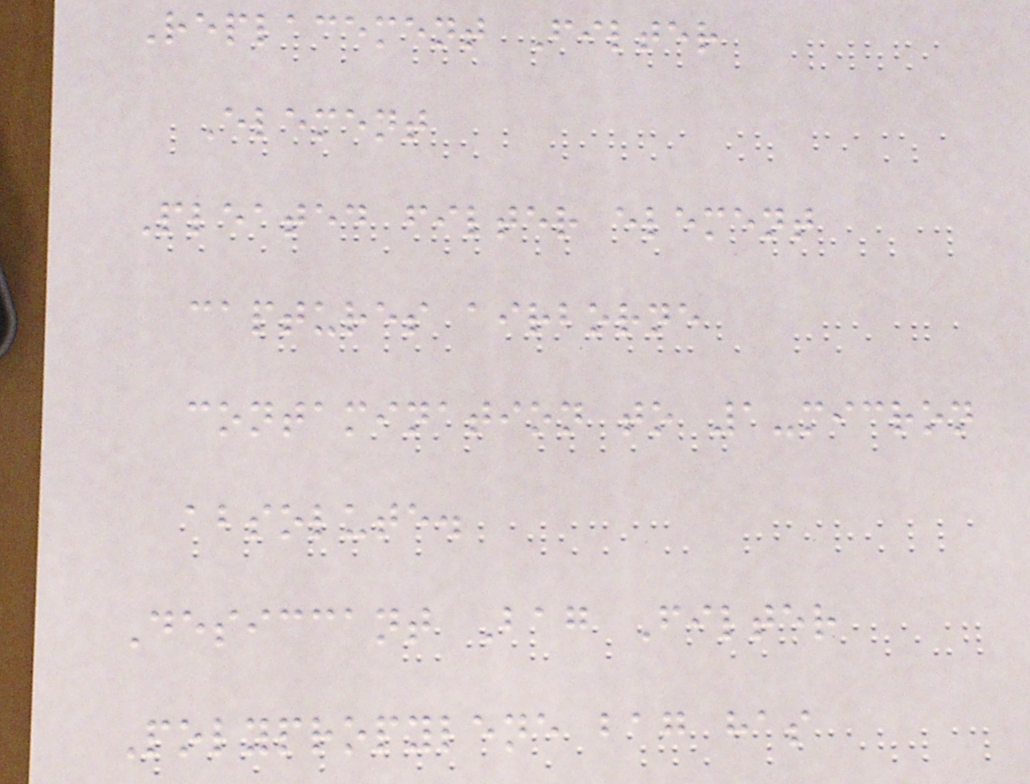Replacement Filter
Element
Pleated filter element
captures airborne
contamination to 1-micron
absolute.
Desiccant Bag Filter
Polypropylene bag has
